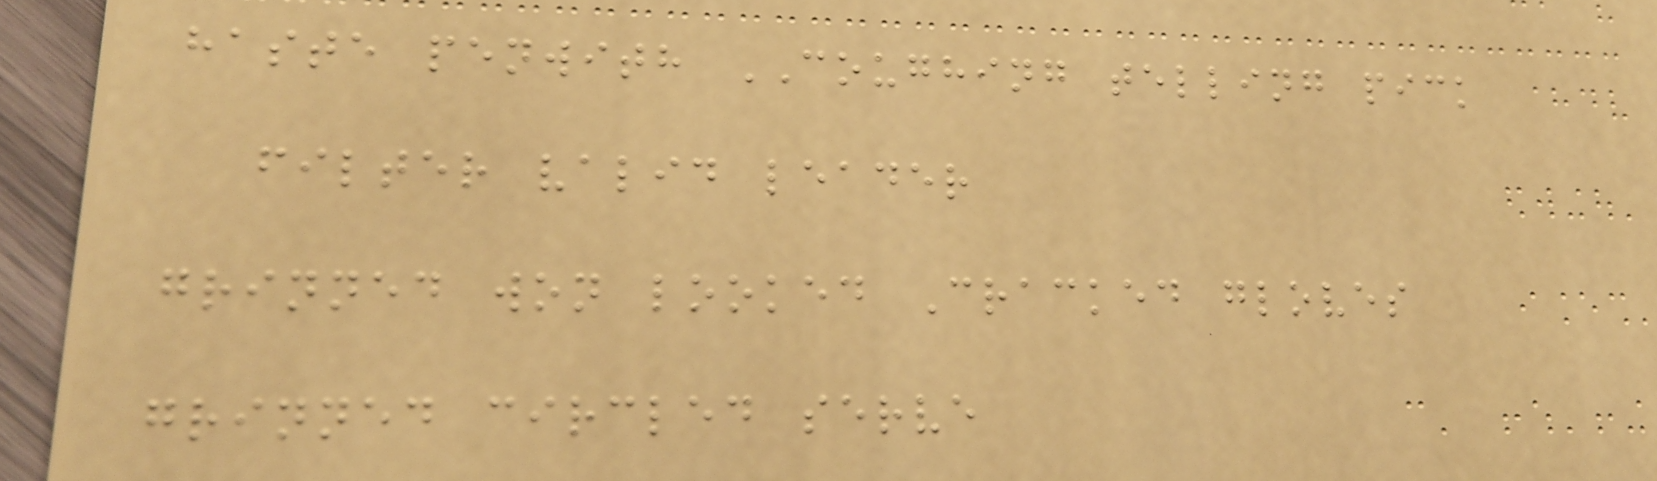haste penwith COUGHING telling pick
filter valid leader
grinned won looked Cracked gloves
grinned circled serve
